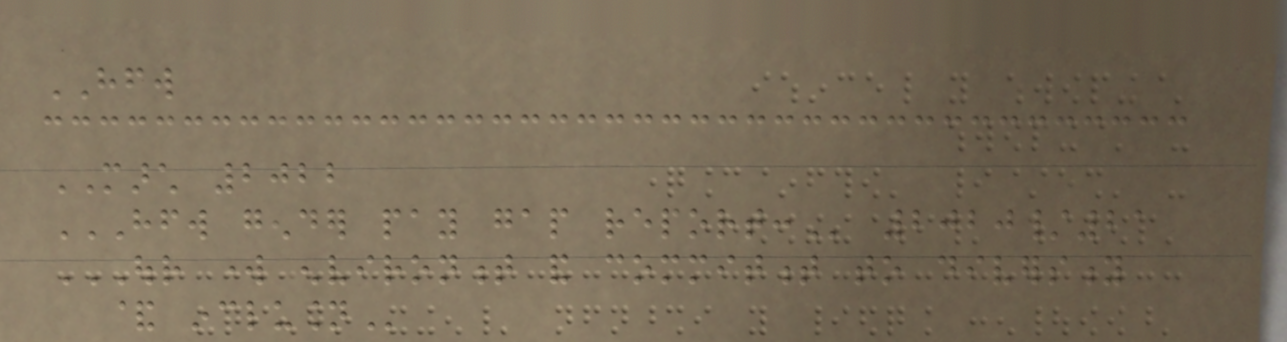HFW
MARCH 2022
HFW GENDER PAY GAP REPORT: 2020/21
OUR WORK ENVIRONMENT AND COMMITMENT TO DIVERSITY
& INCLUSION
